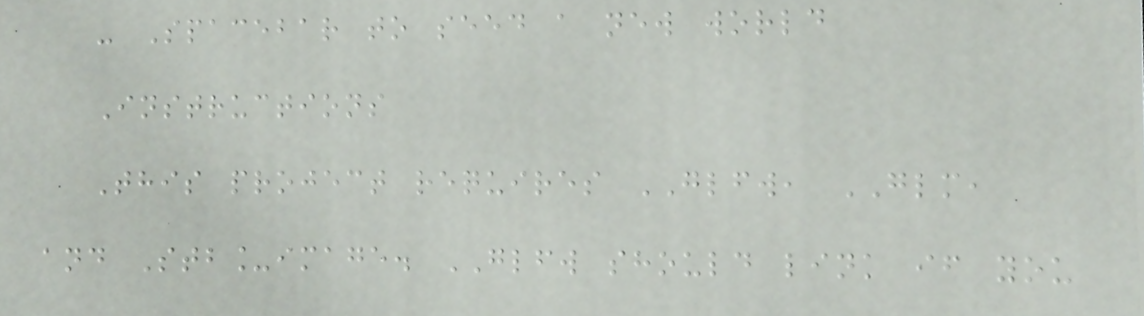- Spacebar to seed a new world
Instructions
This project requires GLFW, GLM,
and Stb_image. GLFW should link if you
